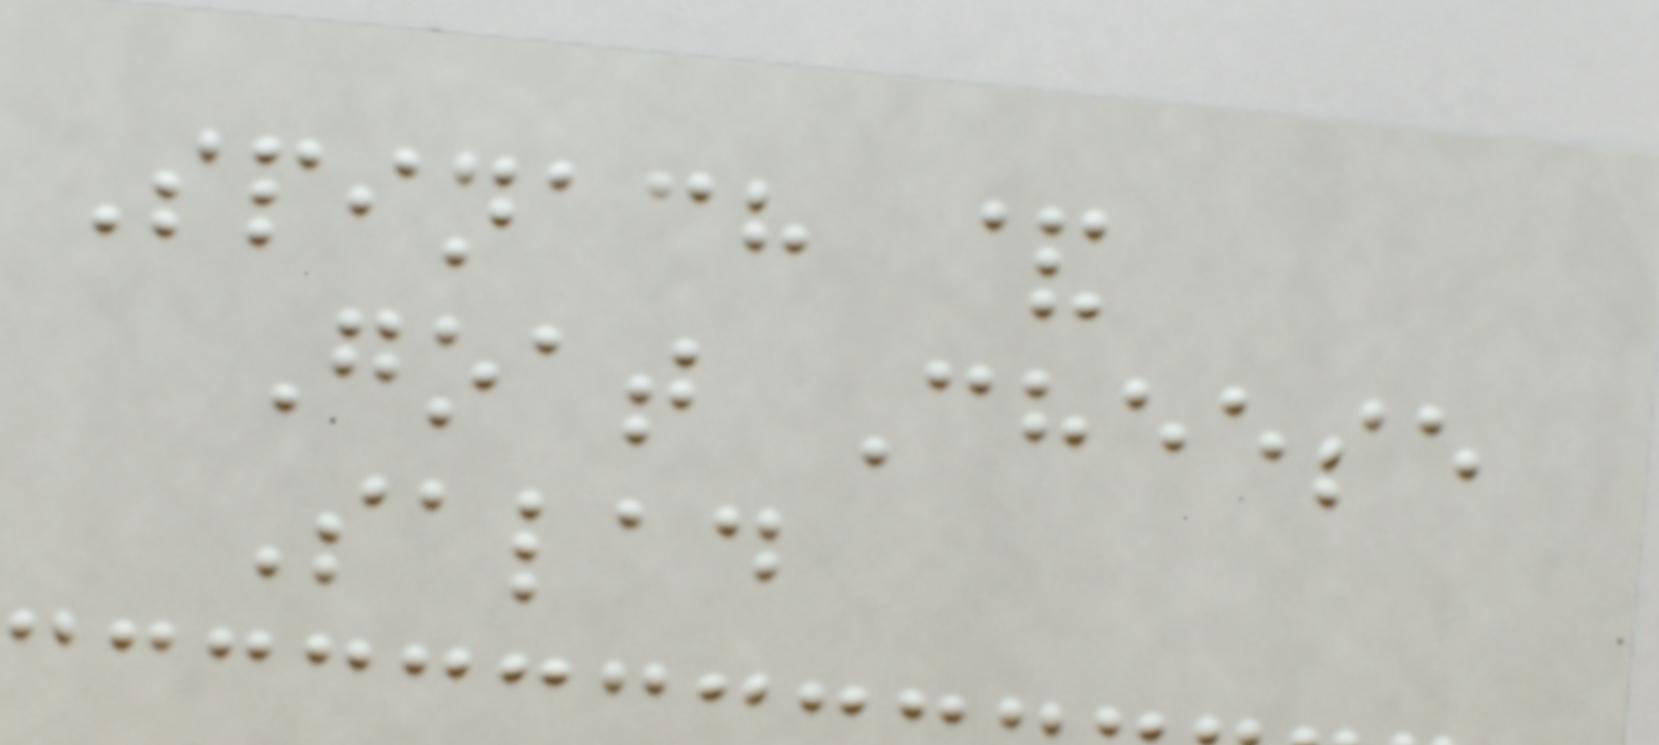Spinach &
Goat Cheese
Salad
